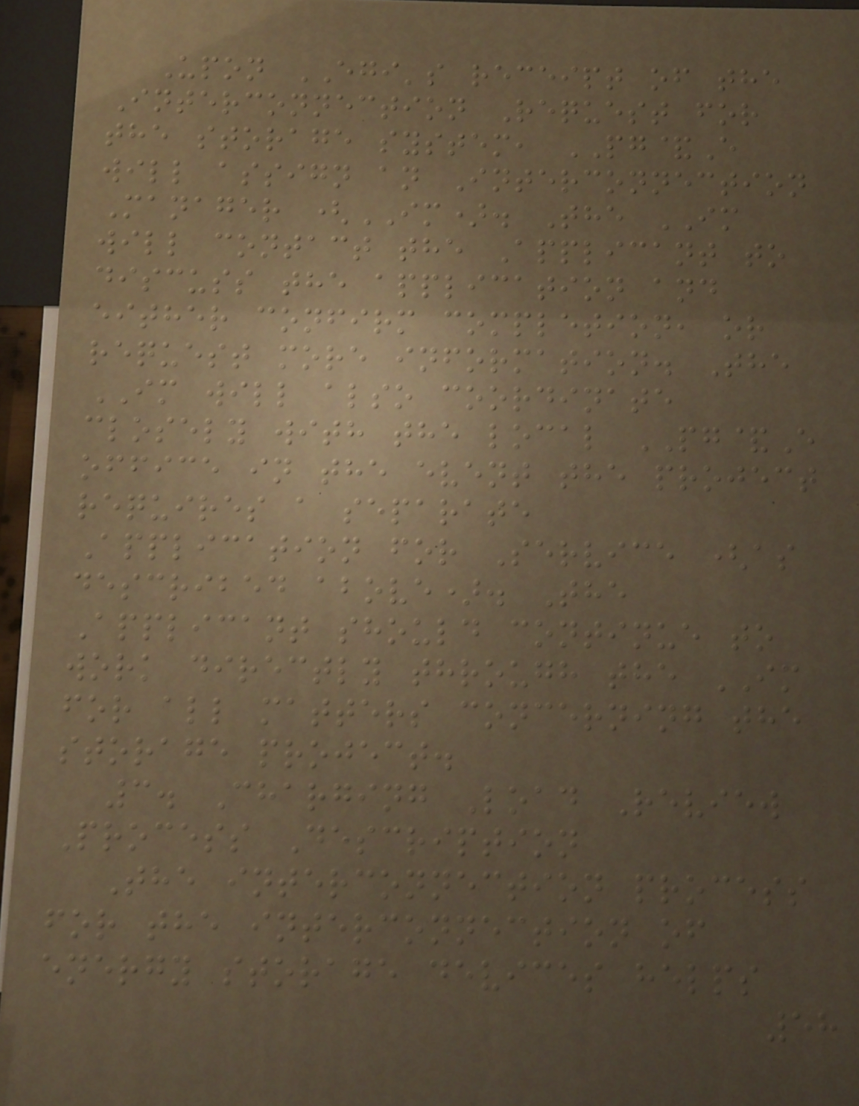Upon EGI's receipt of the
Interconnection Request for
the storage system, PG&E
will assign an Interconnection
Manager (IM). The IM
will contact the Applicant to
discuss the application and
either confirm completion, or
request more information. The
IM will also coordinate
closely with the local PG&E
office in the event the project
requires a separate
Application for Service (as
described above). The
Applicant should continue to
work directly through the IM
for all matters concerning the
storage project.
3. Charging Load Review
Process Description
The interconnection process
for the interconnection of
energy storage devices helps
58
